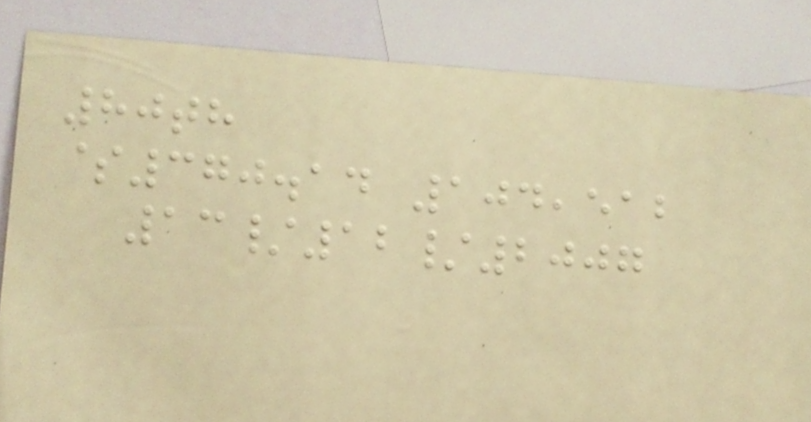80th
$370.14 104,512
13/12/2007
